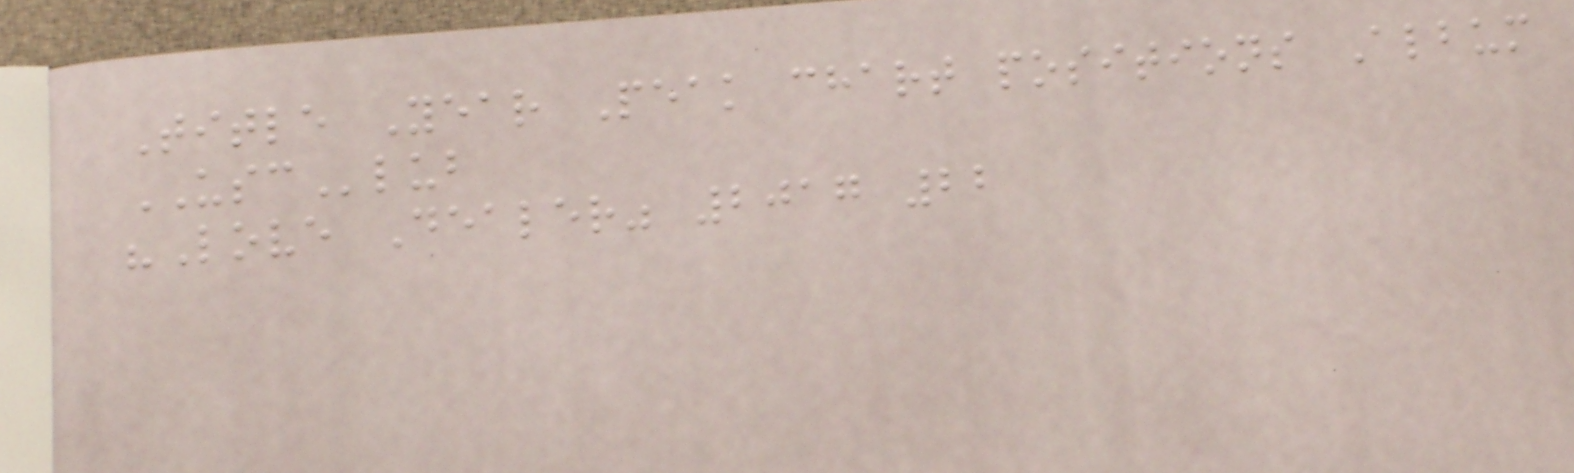Title Year Peak chart positions Album
USClub
"Love Dealer" 2017 22
